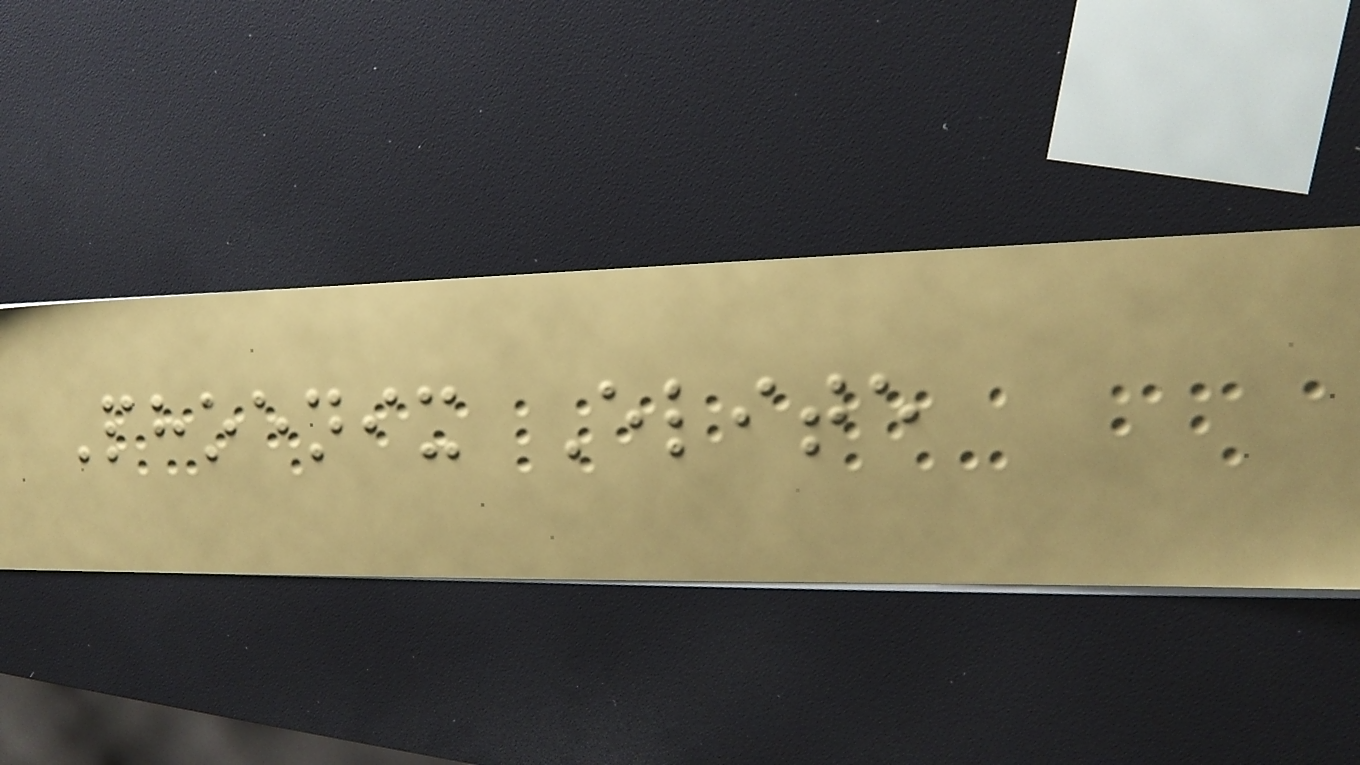Phoenix Elite
